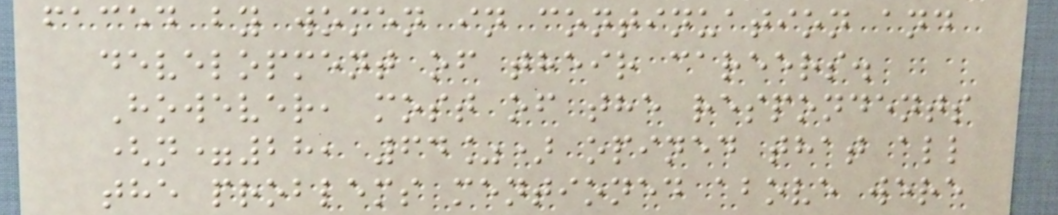faced by women in continuation and
development of their careers.
However, most of the respondents
(n=28, 64%) opined that all
the problems mentioned above were
